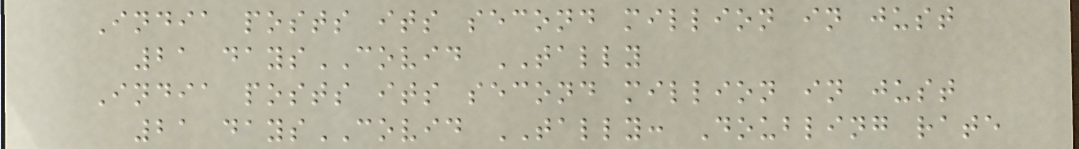India posts its second million in just
21 daysCOVID TALLY
India posts its second million in just
21 daysCOVID TALLY: Doubling rate
